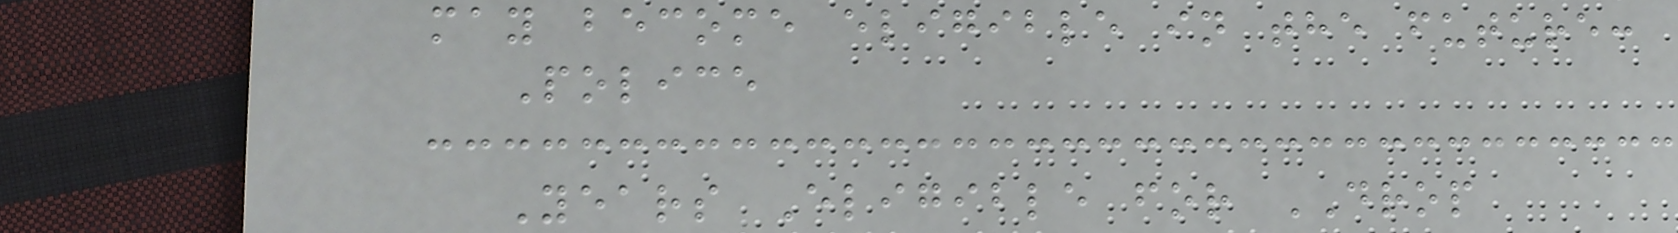may become eligible in the future:
Police
Years Eligible for DROP
